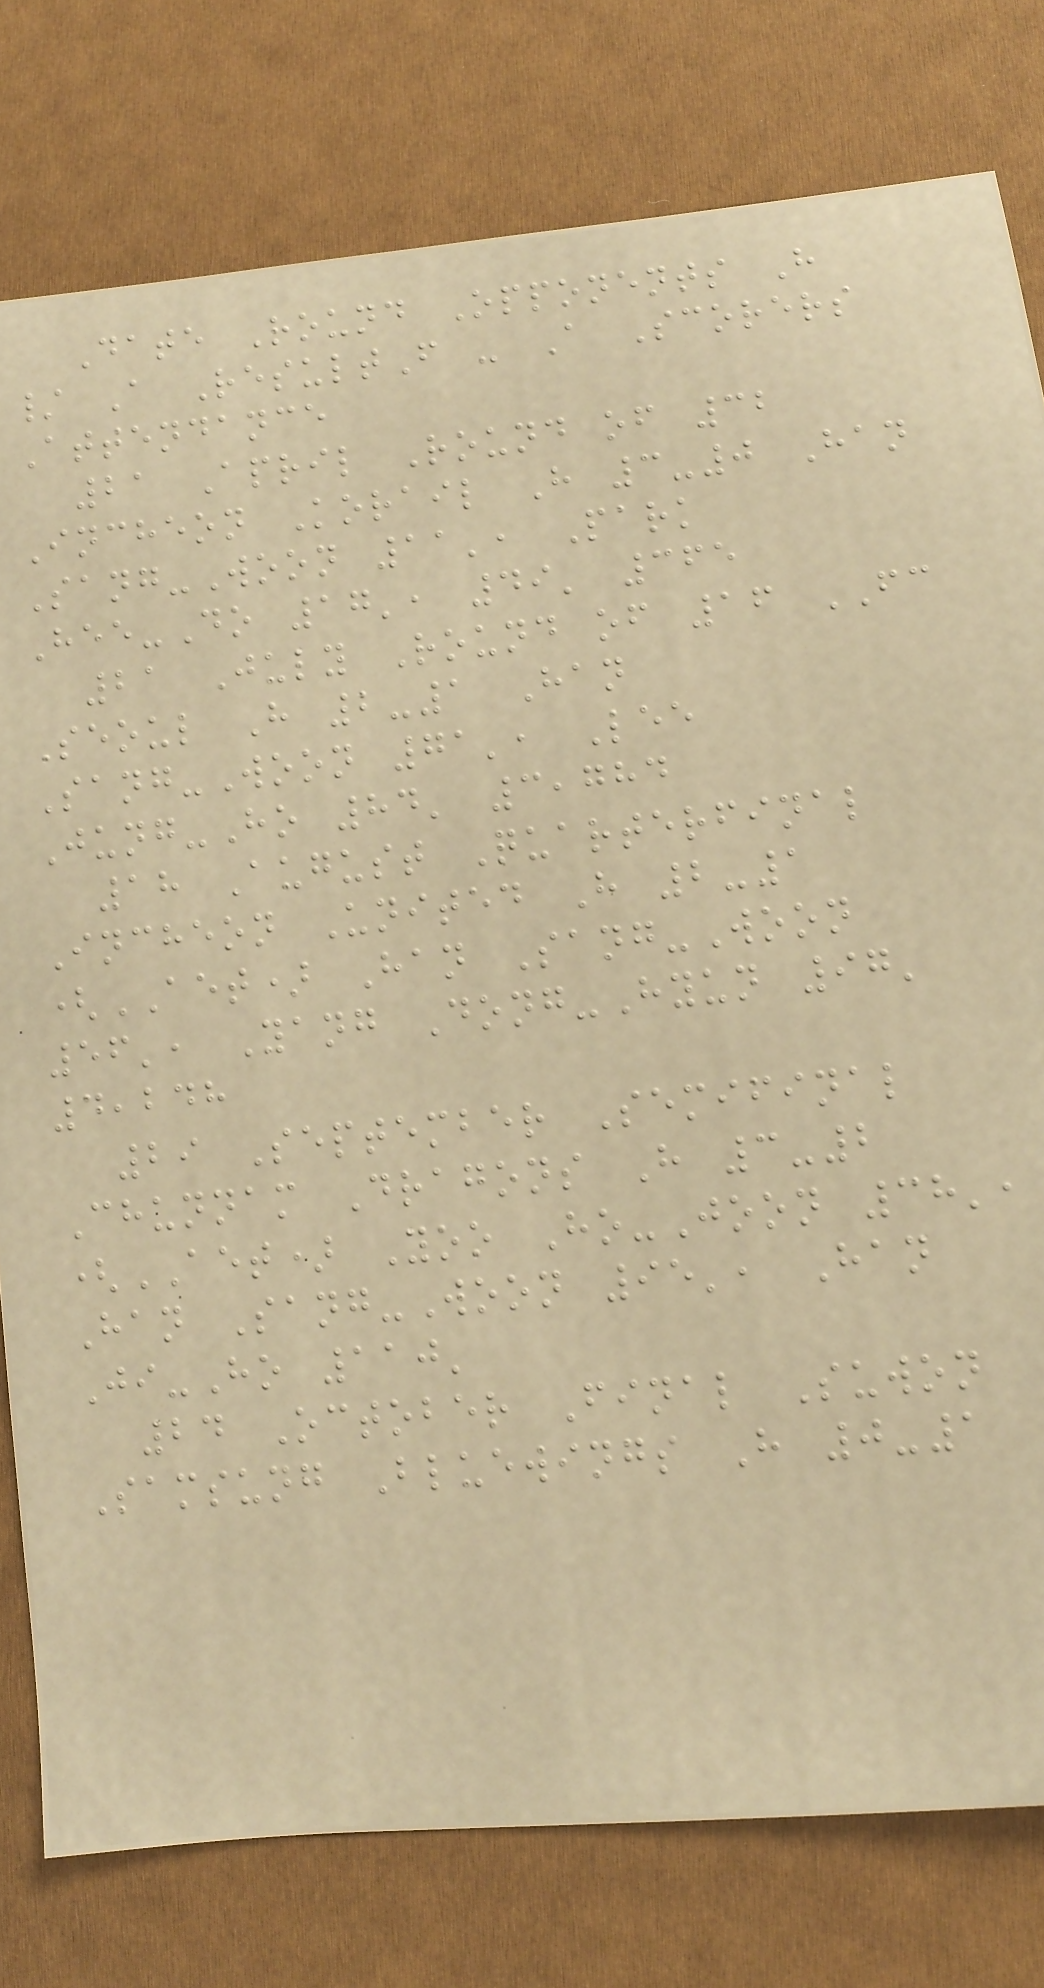Date Round Opponents H
/ A ResultF - A Scorers
Attendance
21 April Round of 32
Incheon Korail H 3-0 Han
Sang-Woon 11', Park
Hee-Do 17', 49' 365
21 July Round of 16 FC
Seoul H 2-1 Han
Sang-Woon 71', Lee
Jung-Ho 84' 3,784
18 August Quarterfinal
Incheon United H 2-1
(AET) Han Sang-Woon
56', Yang Dong-Hyun 97'
4,248
29 September Semifinal
Chunnam Dragons H 3-2
(AET) Yoo Ho-Joon 38',
Han Sang-Woon 95', Han
Ji-Ho 110'
24 October Final Suwon
Samsung Bluewings H 0-1
